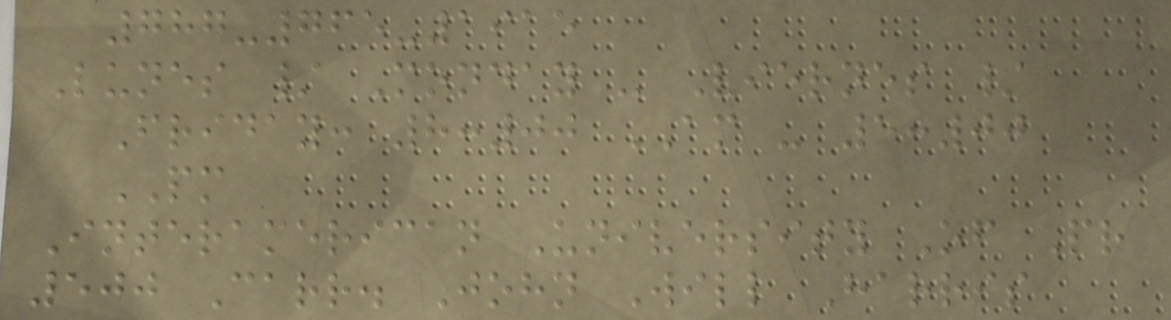787-765-1915
Lunes / Monday - Viernes /
Friday: 8:00 AM - 5:00
PM
Interamerican University Of Pr
500 Carr. John Will Harris
